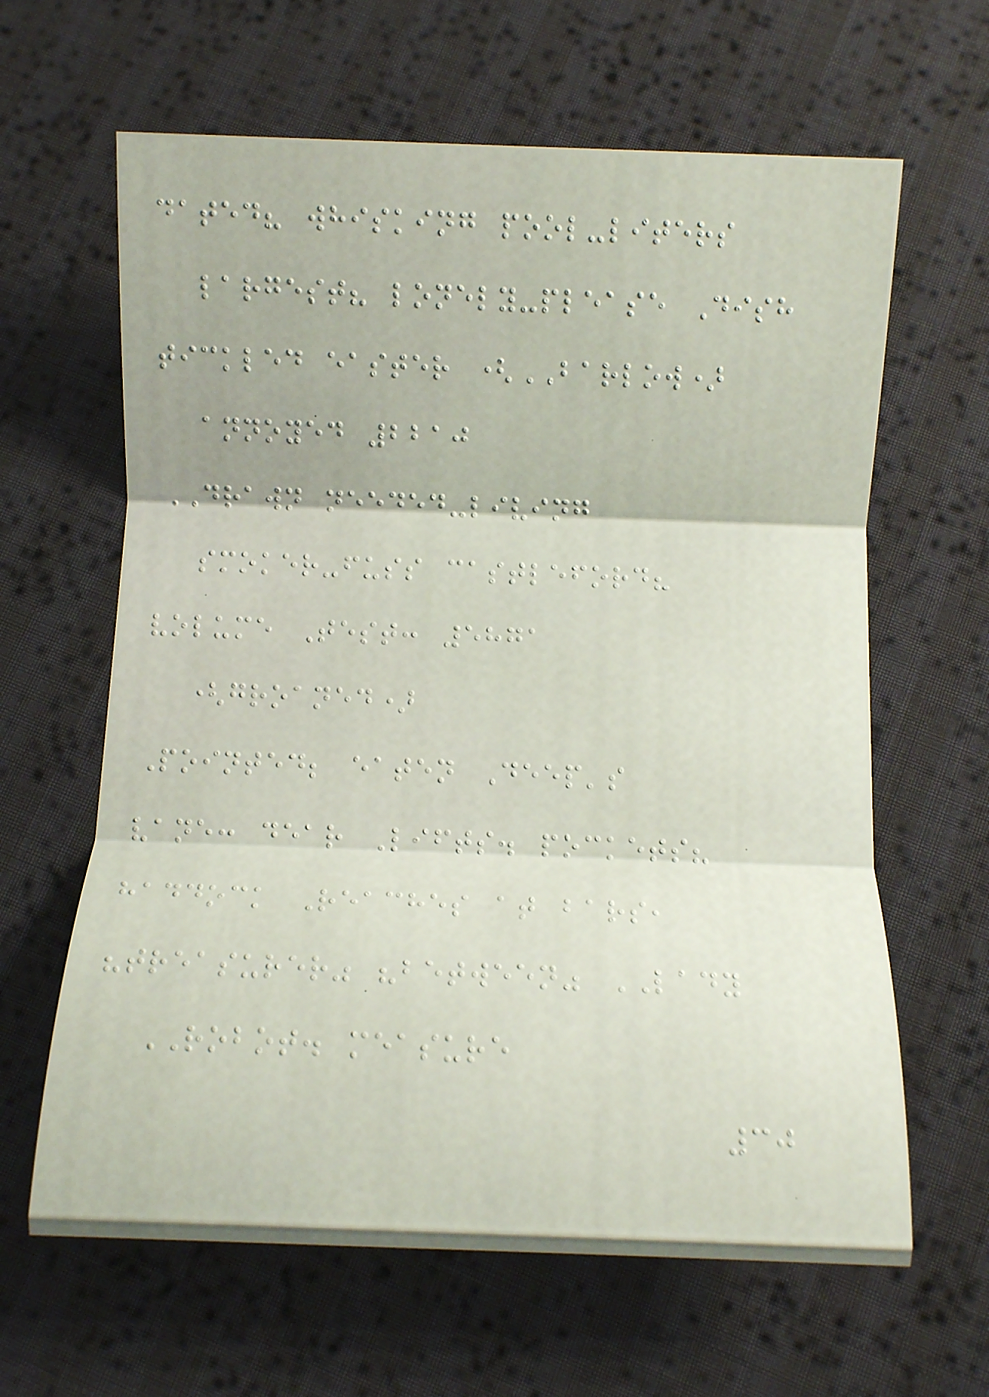dated? whisking pool-liters
largest? lonely-please Dish
tickled easter (BARLOW)
annoyed 2210
DRAWN needed-living
smoker-fuss castleford?
volume Test: 5871
(groaned)
Pointed; eaten Deep's
vane: dear Lifts. pockets?
haddock Reaches at bars,
"treasurer" "between" LADY
ROBOT. measure
30
